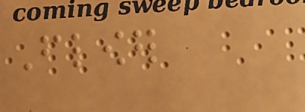Flower
